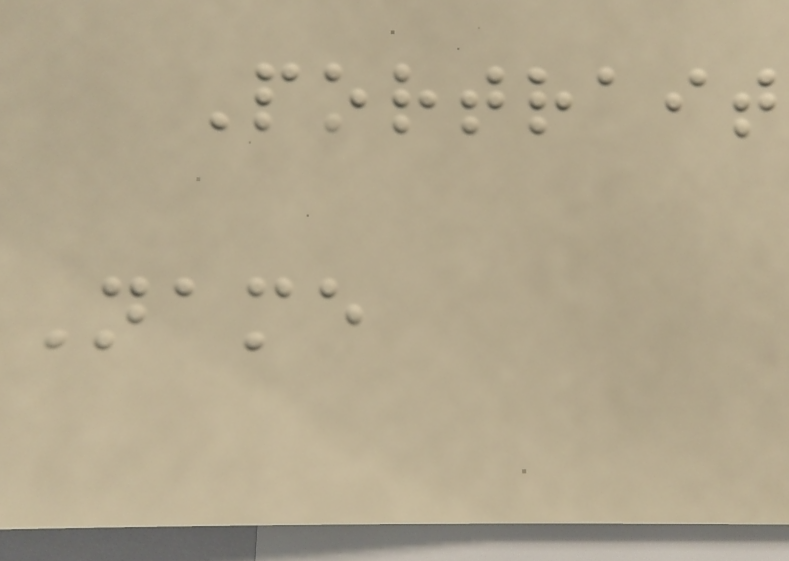Portrait
Name
